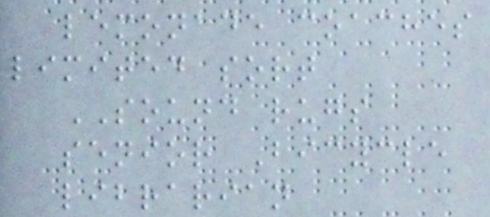lemonade coaches
limited sort
SOUND rugs
senior Bicycle
librarian
